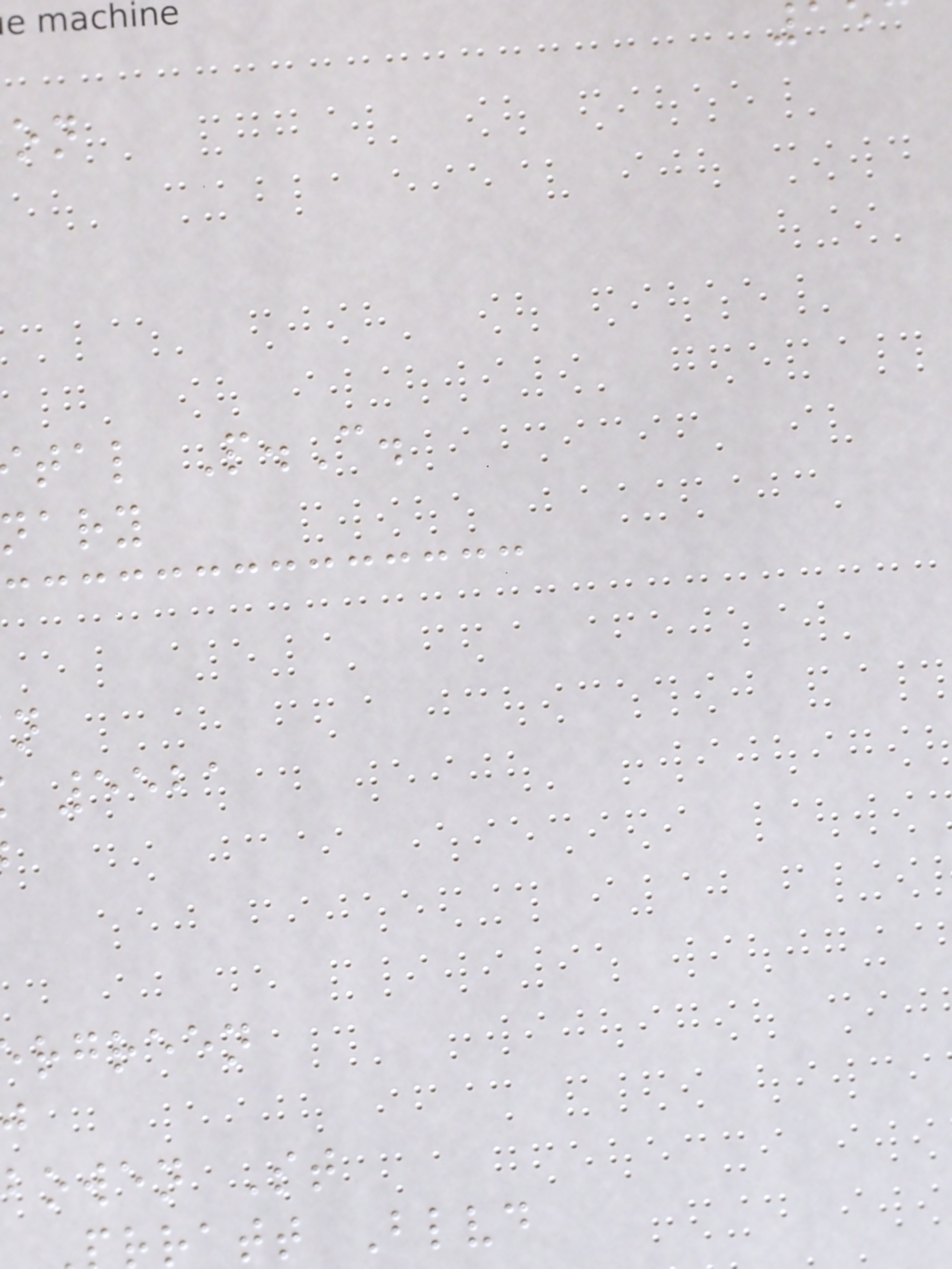tal P.C.
5521
rgreen
bowen St
ratt Blvd
